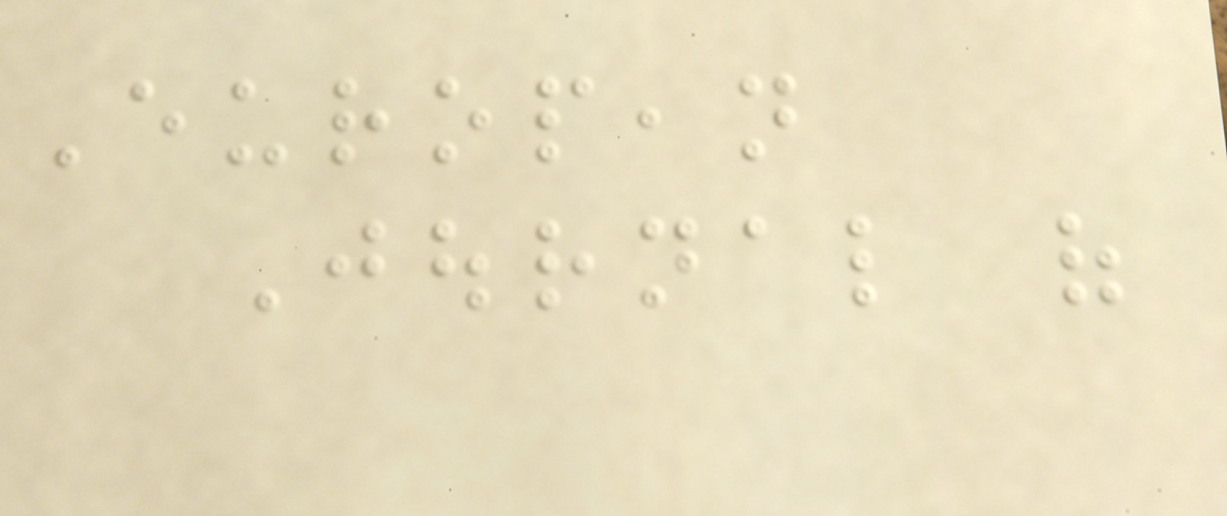European
Journal of
